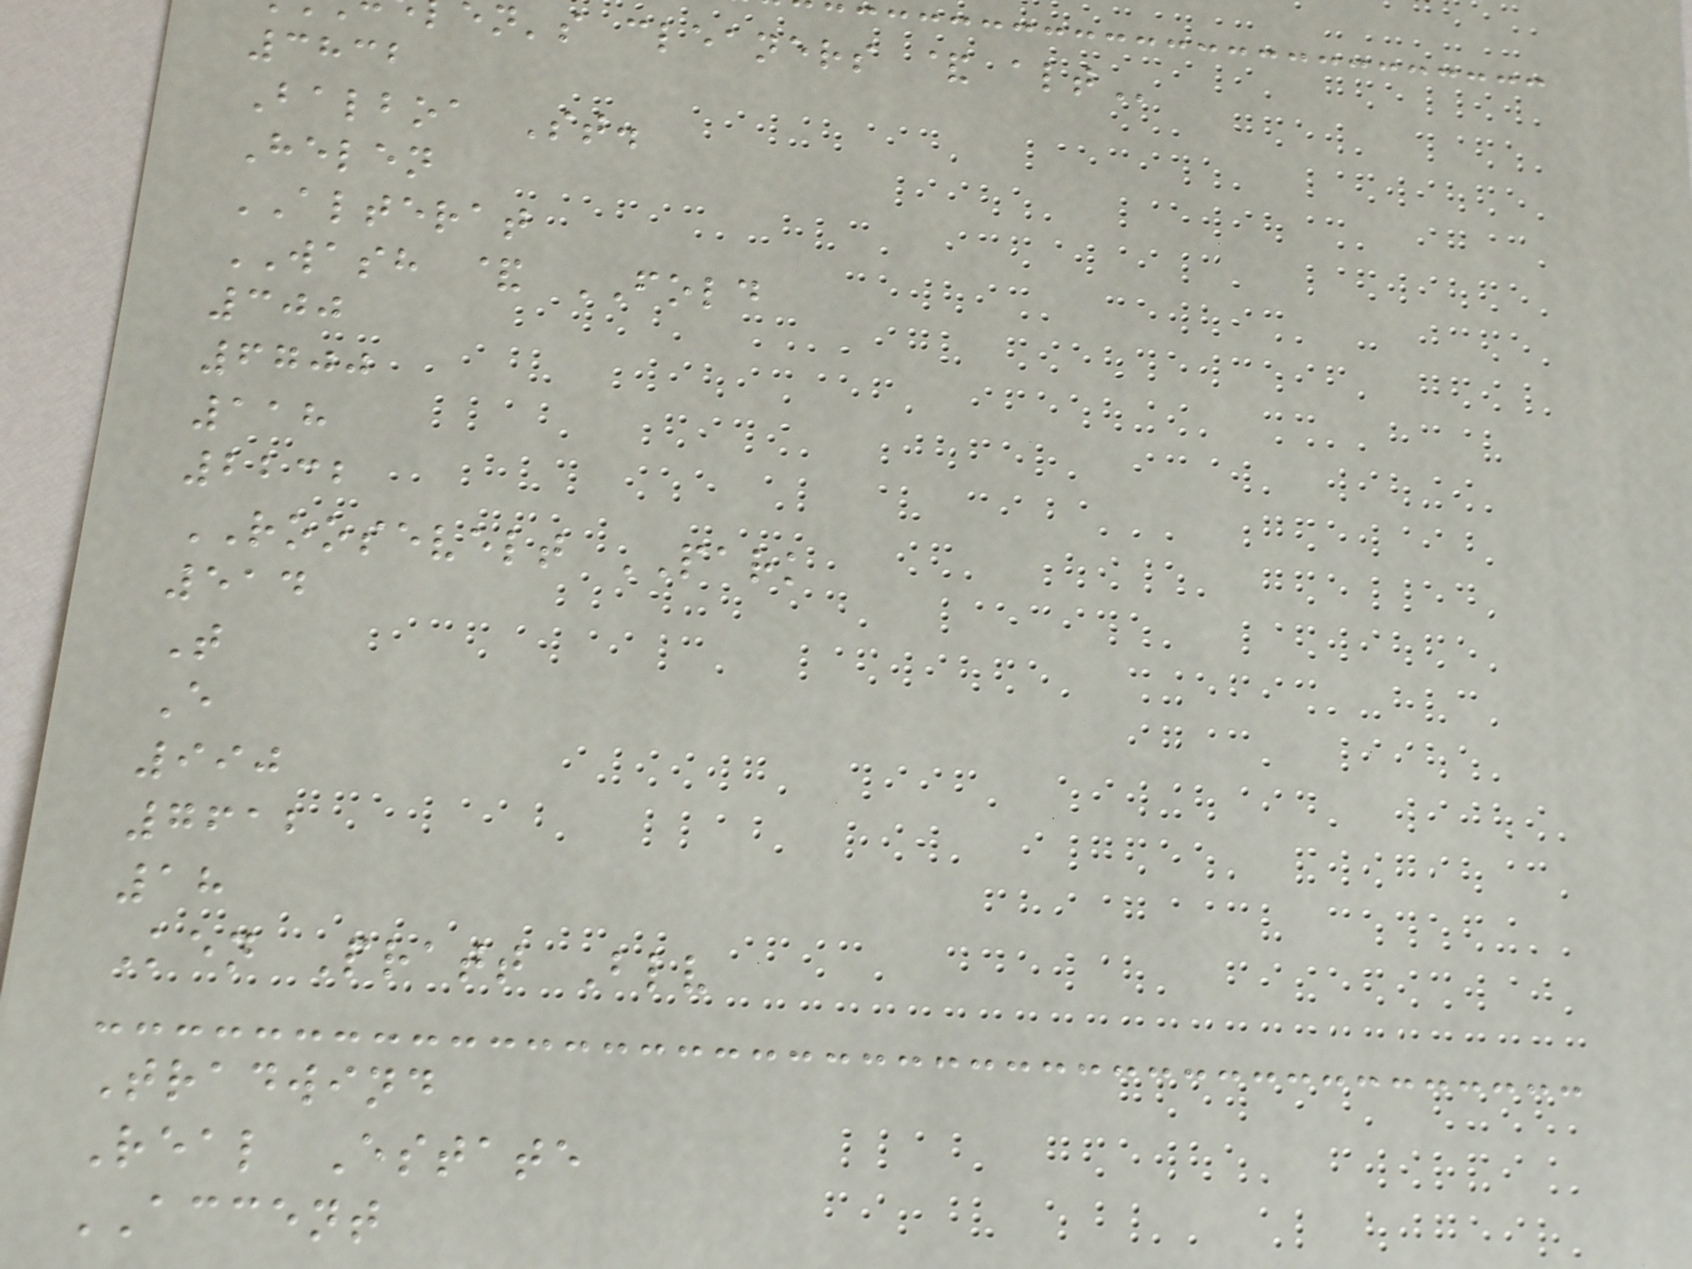n's cleaners &
3832
Balboa St.
Helen
ALTERAT
WASH & FOLD
300
6700
118
2232
ROOSEVELT PARK
514
T
E
990
7612
18
Ken Pratt Blv
Tradwind
Real Estate
ACCENT
